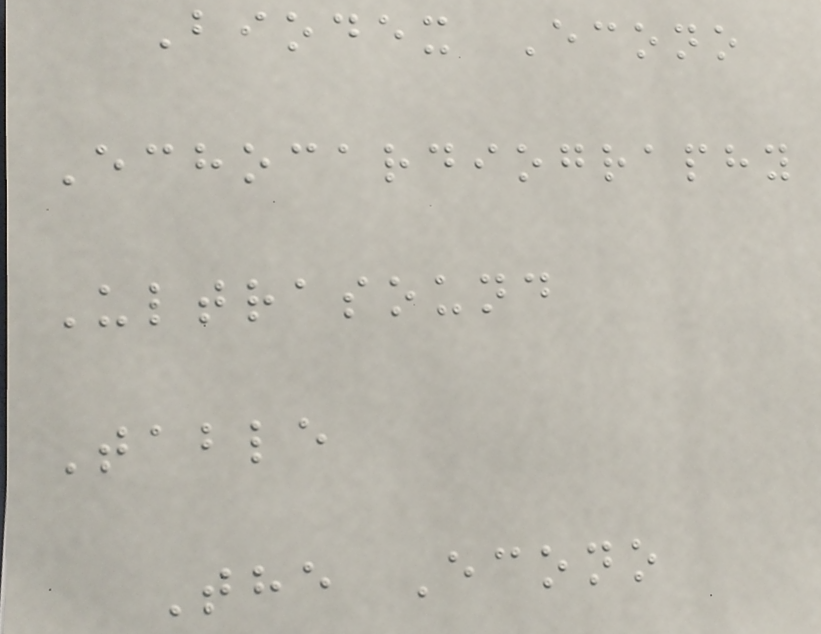Biodex Econo
Echocardiography
Ultrasound
Table
The Econo
